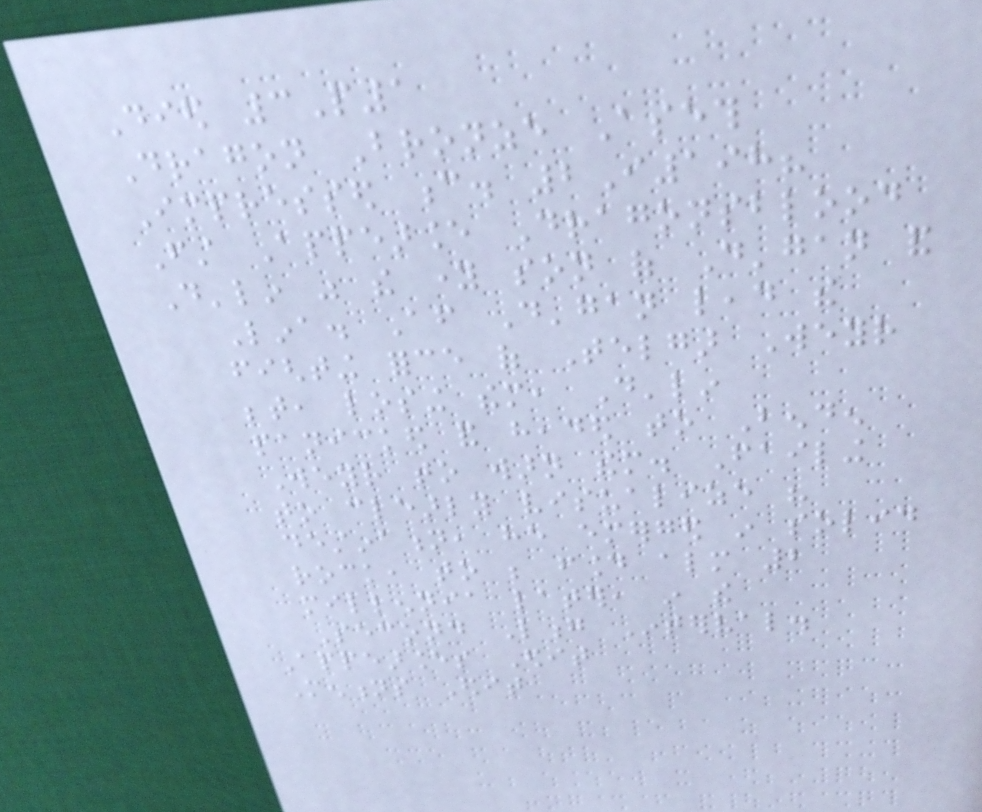Died 3P1
Dragon Bronze Aseth
Impressed c. 2I198?
First Appearance Dragonsblood
D'lin was the young son of D'gan and
Lina. After D'gan lead the
fighting force of Telgar Weyr
between, losing them, D'lin
panicked and headed to Benden
Weyr to warn them. Failing
to clearly visualize his
destination, he emerged in solid
rock, to be found almost 2
millennia later, in the
Second Long Interval.
Appearances Edit
Mentions Edit
